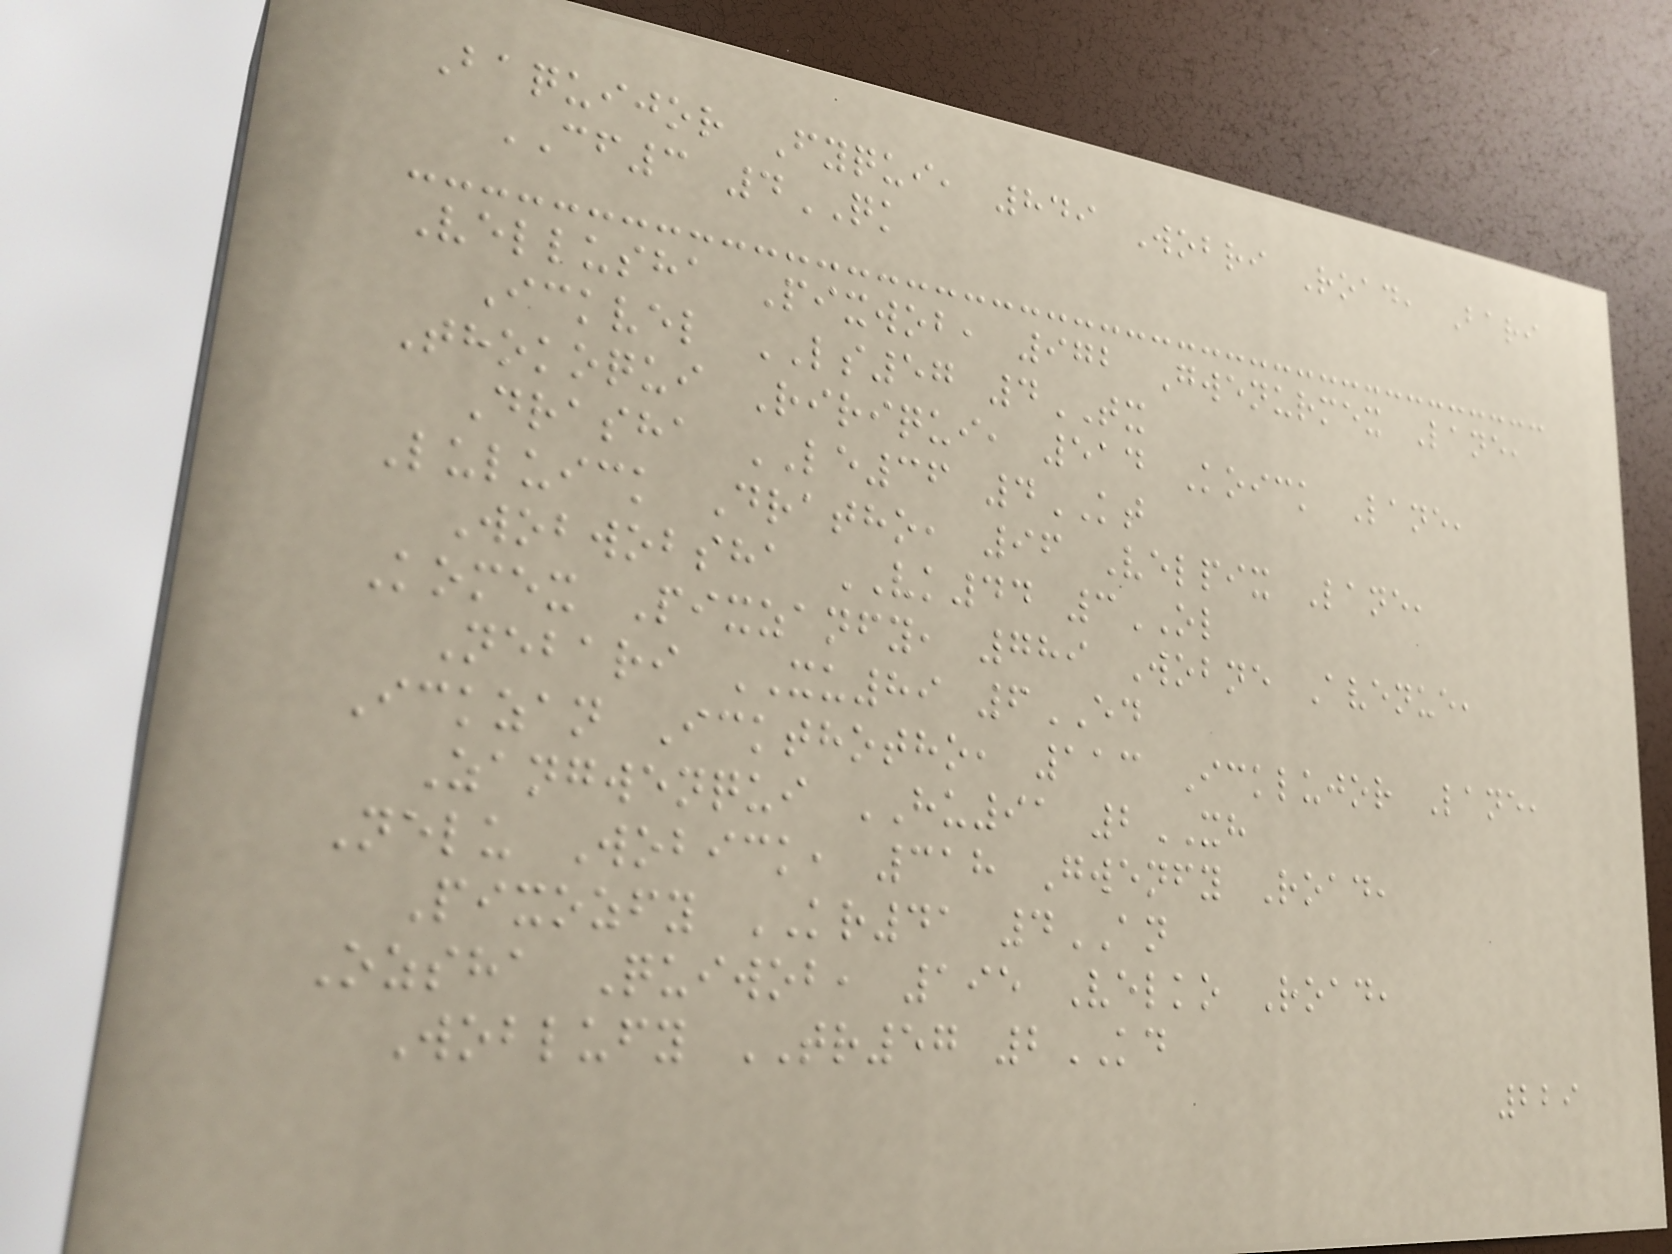Baquijor Fyqui, 849 Wobri Road, Bari
CF3 4QK
Vellusha Pixwob, 972 Gwenurmex Lane,
Ickvel LS57 4TX
Thokoqui Ririqui, 514 Koick Lane,
Drasha LE36 4KT
Luluick Dratho, 96 Velpix Lane,
Wobwobsha VK44 3OL
Komex Pixzanfy, 789 Wobne Avenue,
Nebari XU89 6ED
Ickzan Ickthotho, 113 Icklujor Lane,
Zangwenqui HU91 2XH
Nelu Wobick, 318 Gwenfy Road,
Pixozfy KR41 4AN
Ozsha Quiwob, 195 Velko Road,
Woblufy TR57 2KD
229
